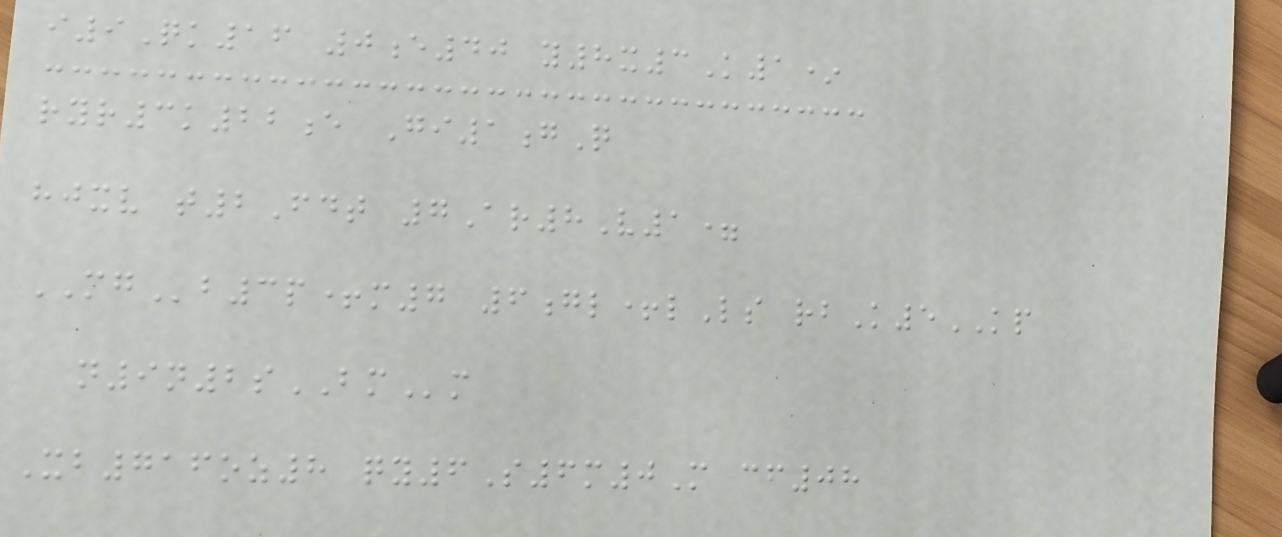i9Qk16 0e40 y8x3K1*
ryr3k22e Gi1gQ
hjxv t2Fdt 7Ar8V1=
MGb3p+m7 6gl+lLs rbK5KP
n9n2sBMm
Xb716oz8 qy6S6m0M cf08
